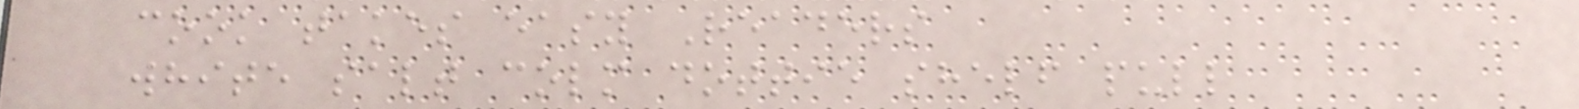cook takes easy Readers
white salt colm dottie shelf pull
